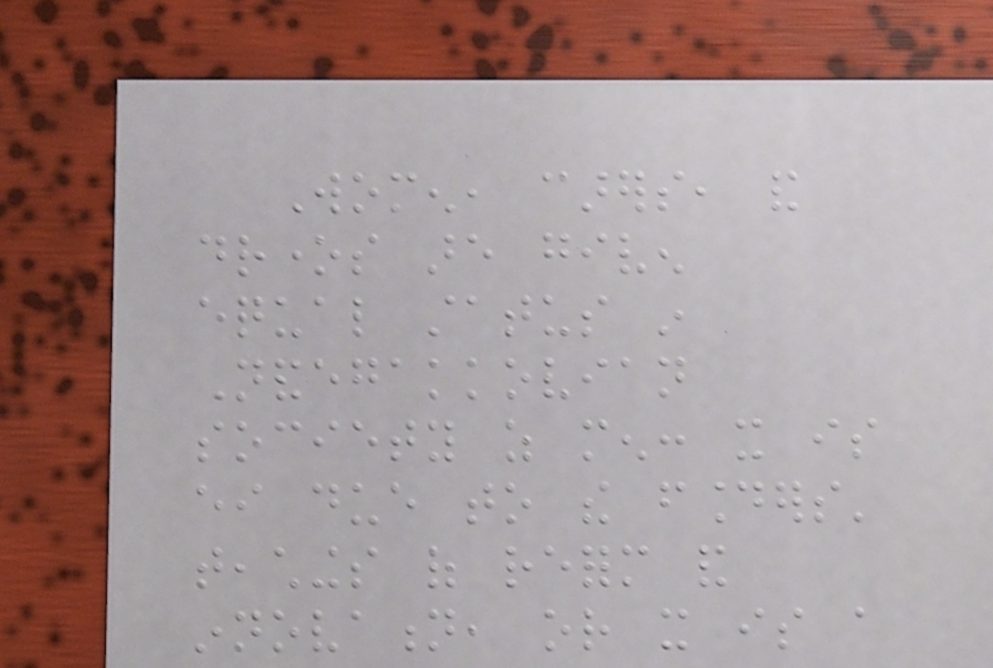Women, carers, and
drones are given
equal status in
Nandegakkovian
society as men: it is
either due to the founders'
teachings of reform and
innovation, or it is a
